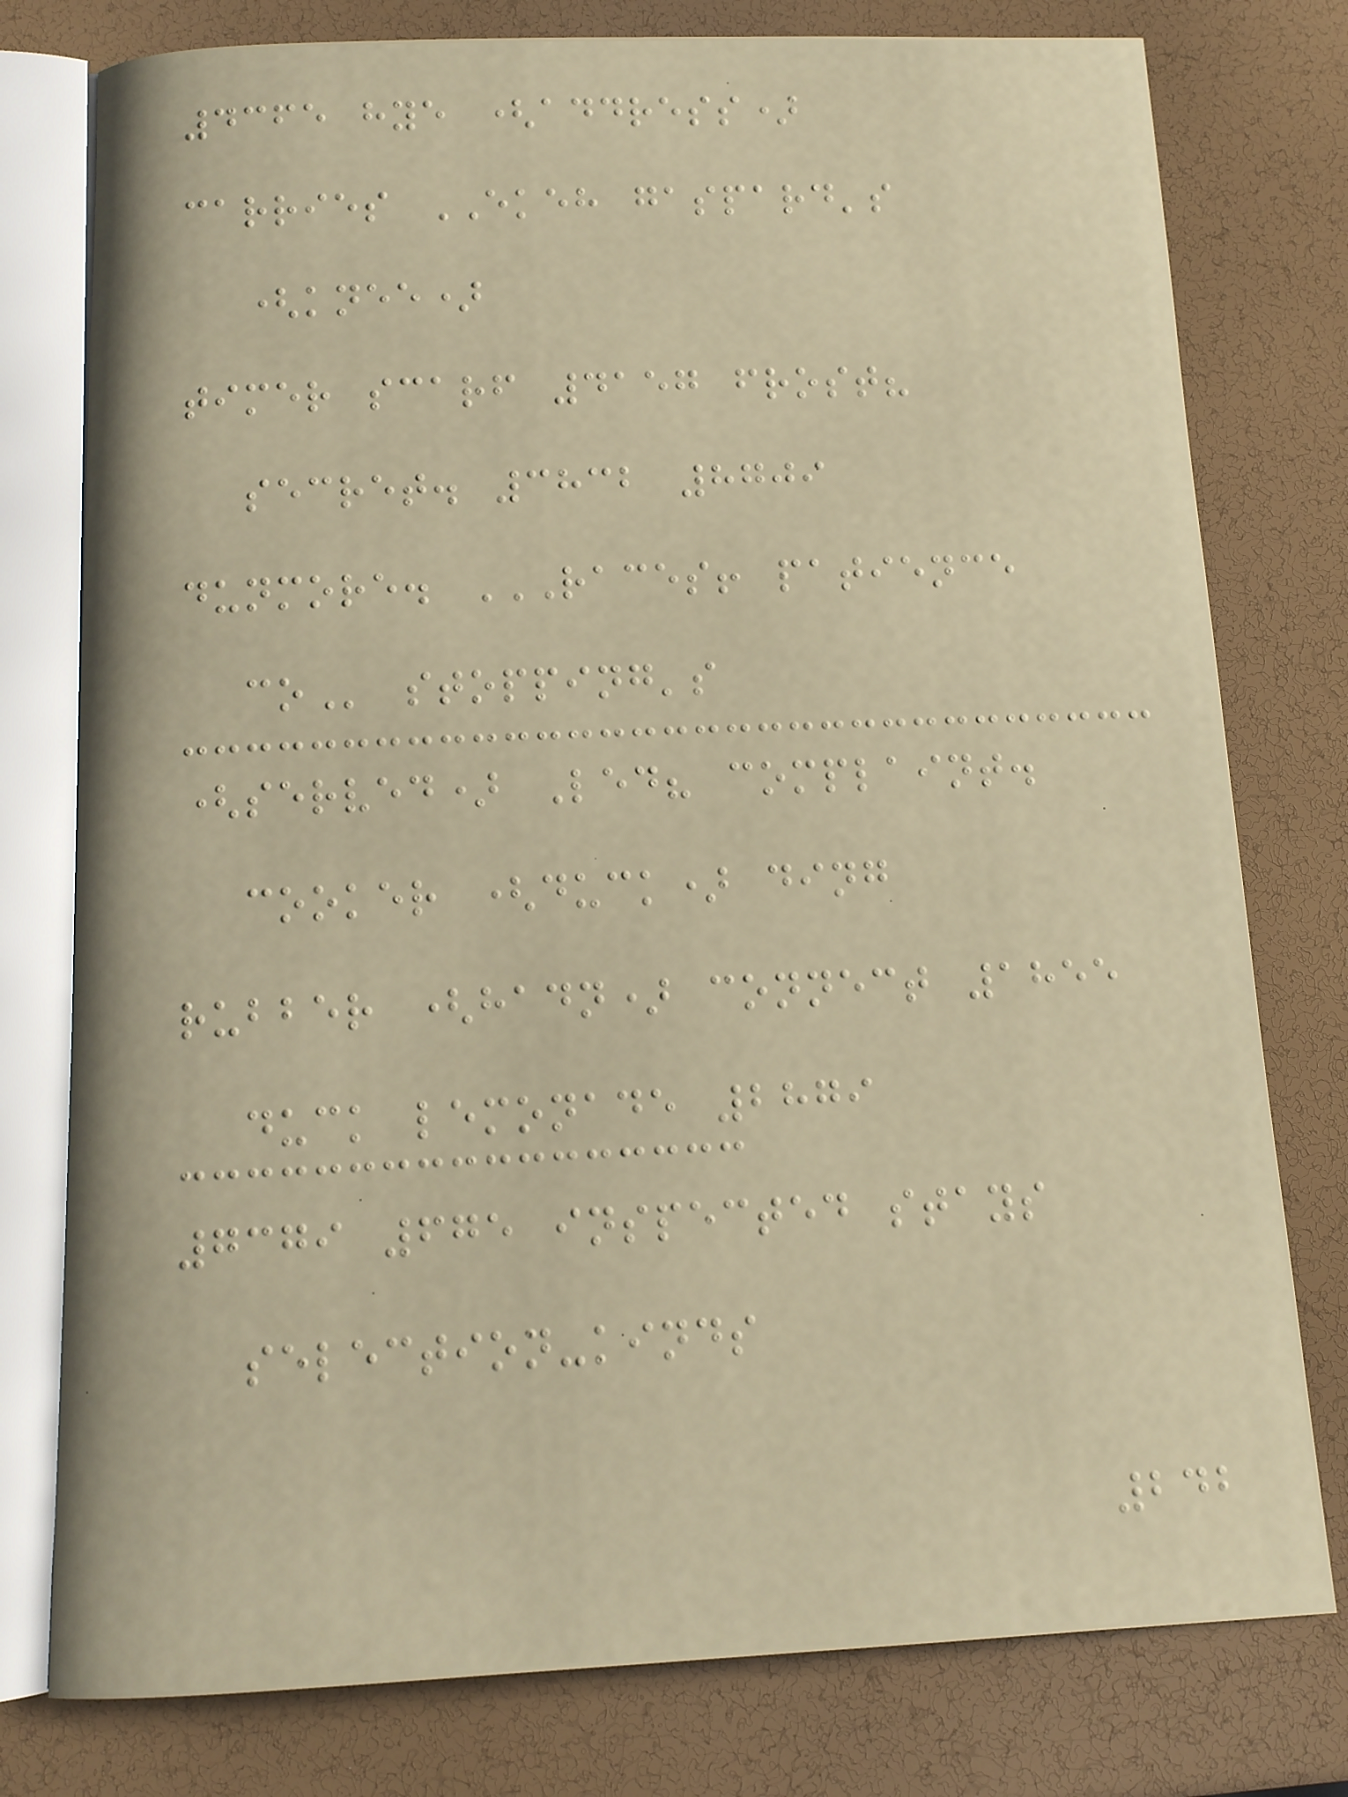4365 hye (address)
carries EKEH gaspard's
(knee)
timer scarf 4157 frost?
secret. 3832 8709
dunmore. RACES! PATIENCE
CO stopping's
(served) Led? complaint.
cooker (duck) ding
rubber (hadn) connect 1855
duck lemonade 2879
7379 675 inspected stays
selection-kinds
242
